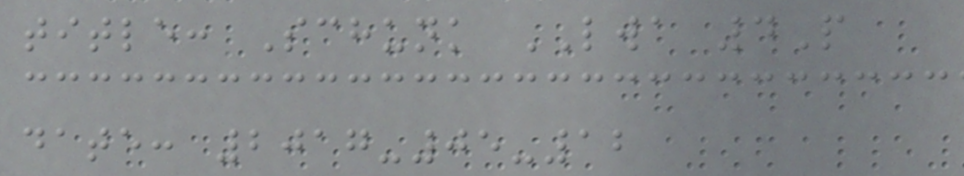title: Schunk LWA 4P
date: 2017-05-12
